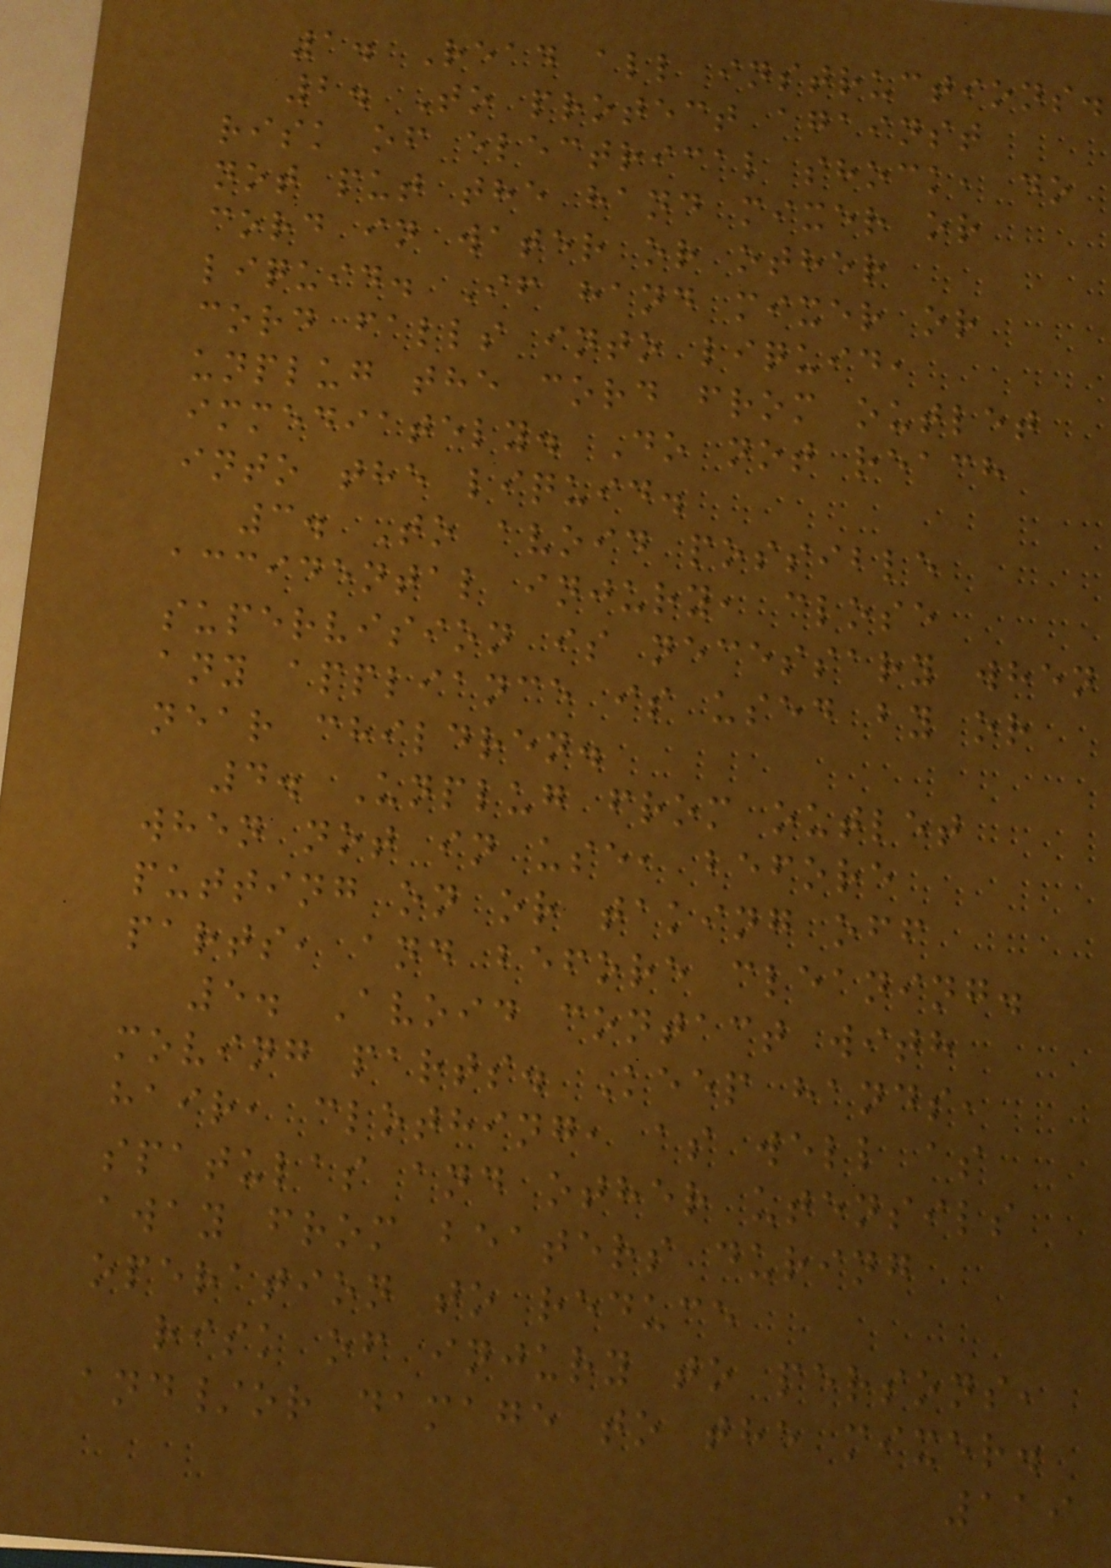1. Read all instructions.
2. To protect against
risk of electrical shock, do
not put the hand mixer or
cord in water or other
liquid. If hand mixer or
cord falls into liquid,
unplug the cord from outlet
immediately. Do not reach
into the liquid.
3. To avoid possible
accidental injury, close
supervision is necessary when
any appliance is used by or
near children.
4. Unplug from outlet
when not in use, before
putting on or taking off
parts, and before cleaning.
5. Avoid contact with
moving parts. Keep hands,
hair, clothing, as well as
spatulas and other utensils
away from beaters during
operation to reduce
risk of injury to persons,
and/or damage to the mixer.
119
